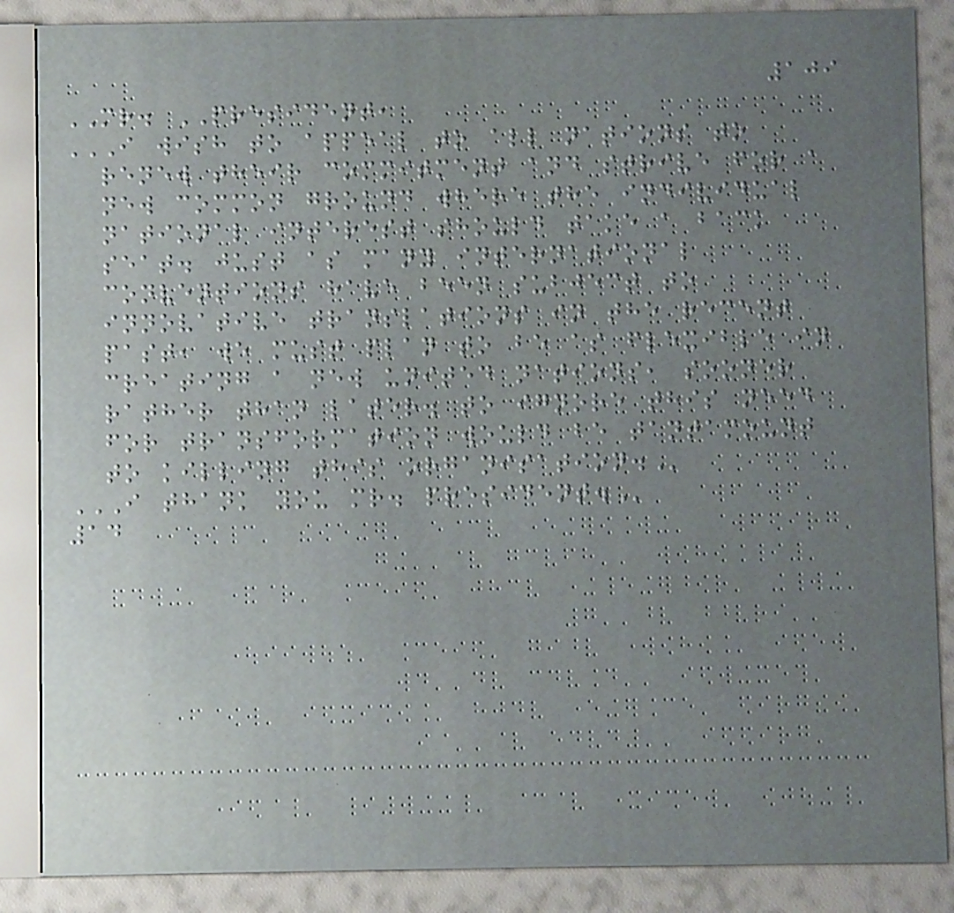109
MR. PRESIDENT,
I WISH TO APPEAL TO ALL NATIONS TO
RENEW THEIR COMMITMENT AND STRIVE FOR A
NEW COMMON GROUND WHERE THE INDIVIDUAL
NATIONAL INTEREST SHOULD TAKE A BACK
SEAT. JUST AS MANY INTERNATIONAL
CONVENTIONS HAVE BEEN SUBJECT TO
INNOVATIVE TRANSLATIONS IN THE RECENT
PAST, WE MUST PLAN TO BE AS FLEXIBLE IN
CREATING A NEW UNITED NATIONS, SOONER
RATHER THAN LATER. TO IGNORE THIS NEED
FOR TRANSFORMATION WOULD BE TANTAMOUNT
TO KILLING THIS ORGANISATION.
I THANK YOU MR. PRESIDENT.
14
